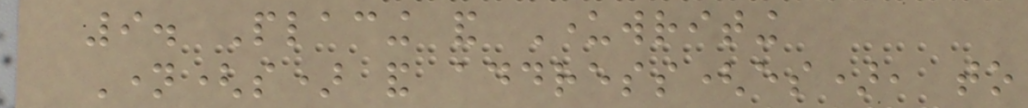9. Placing and Underwriting
Name(s) and address(es), to
